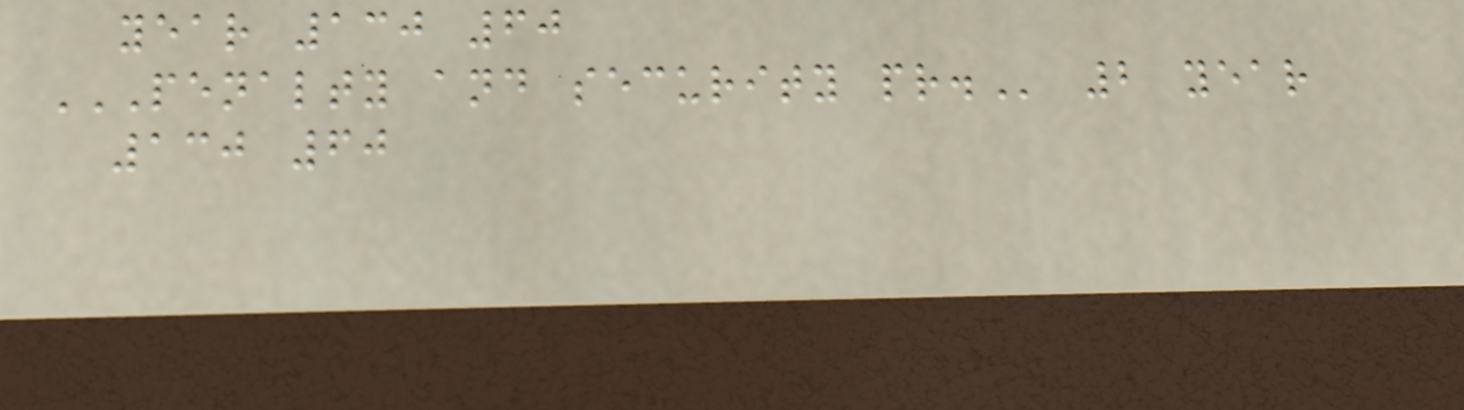year 130 60
PENALTY AND SECURITY PR. 2 year
130 60
